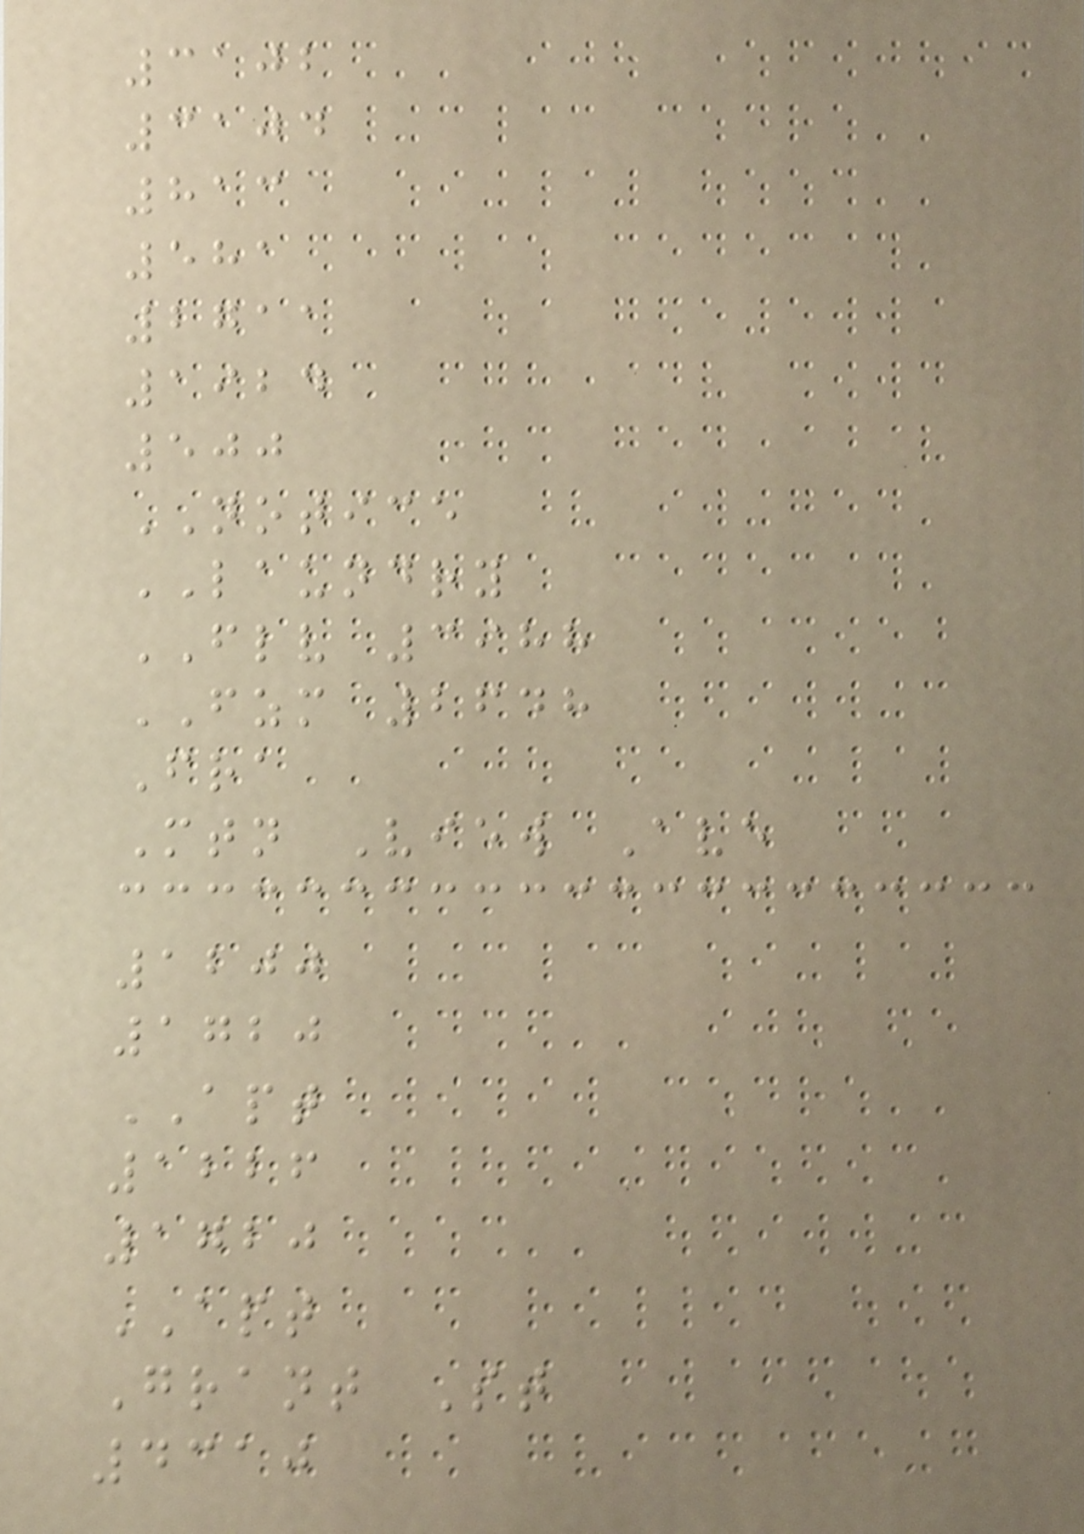3102
3104
813
581
2711
1924
500
NOTICE
LAUNDRY
FLV 3988
FZM 2648
Fra
Mtn View Ave
1200
1720
APT
1226
1720
APT
Grant St
4310
